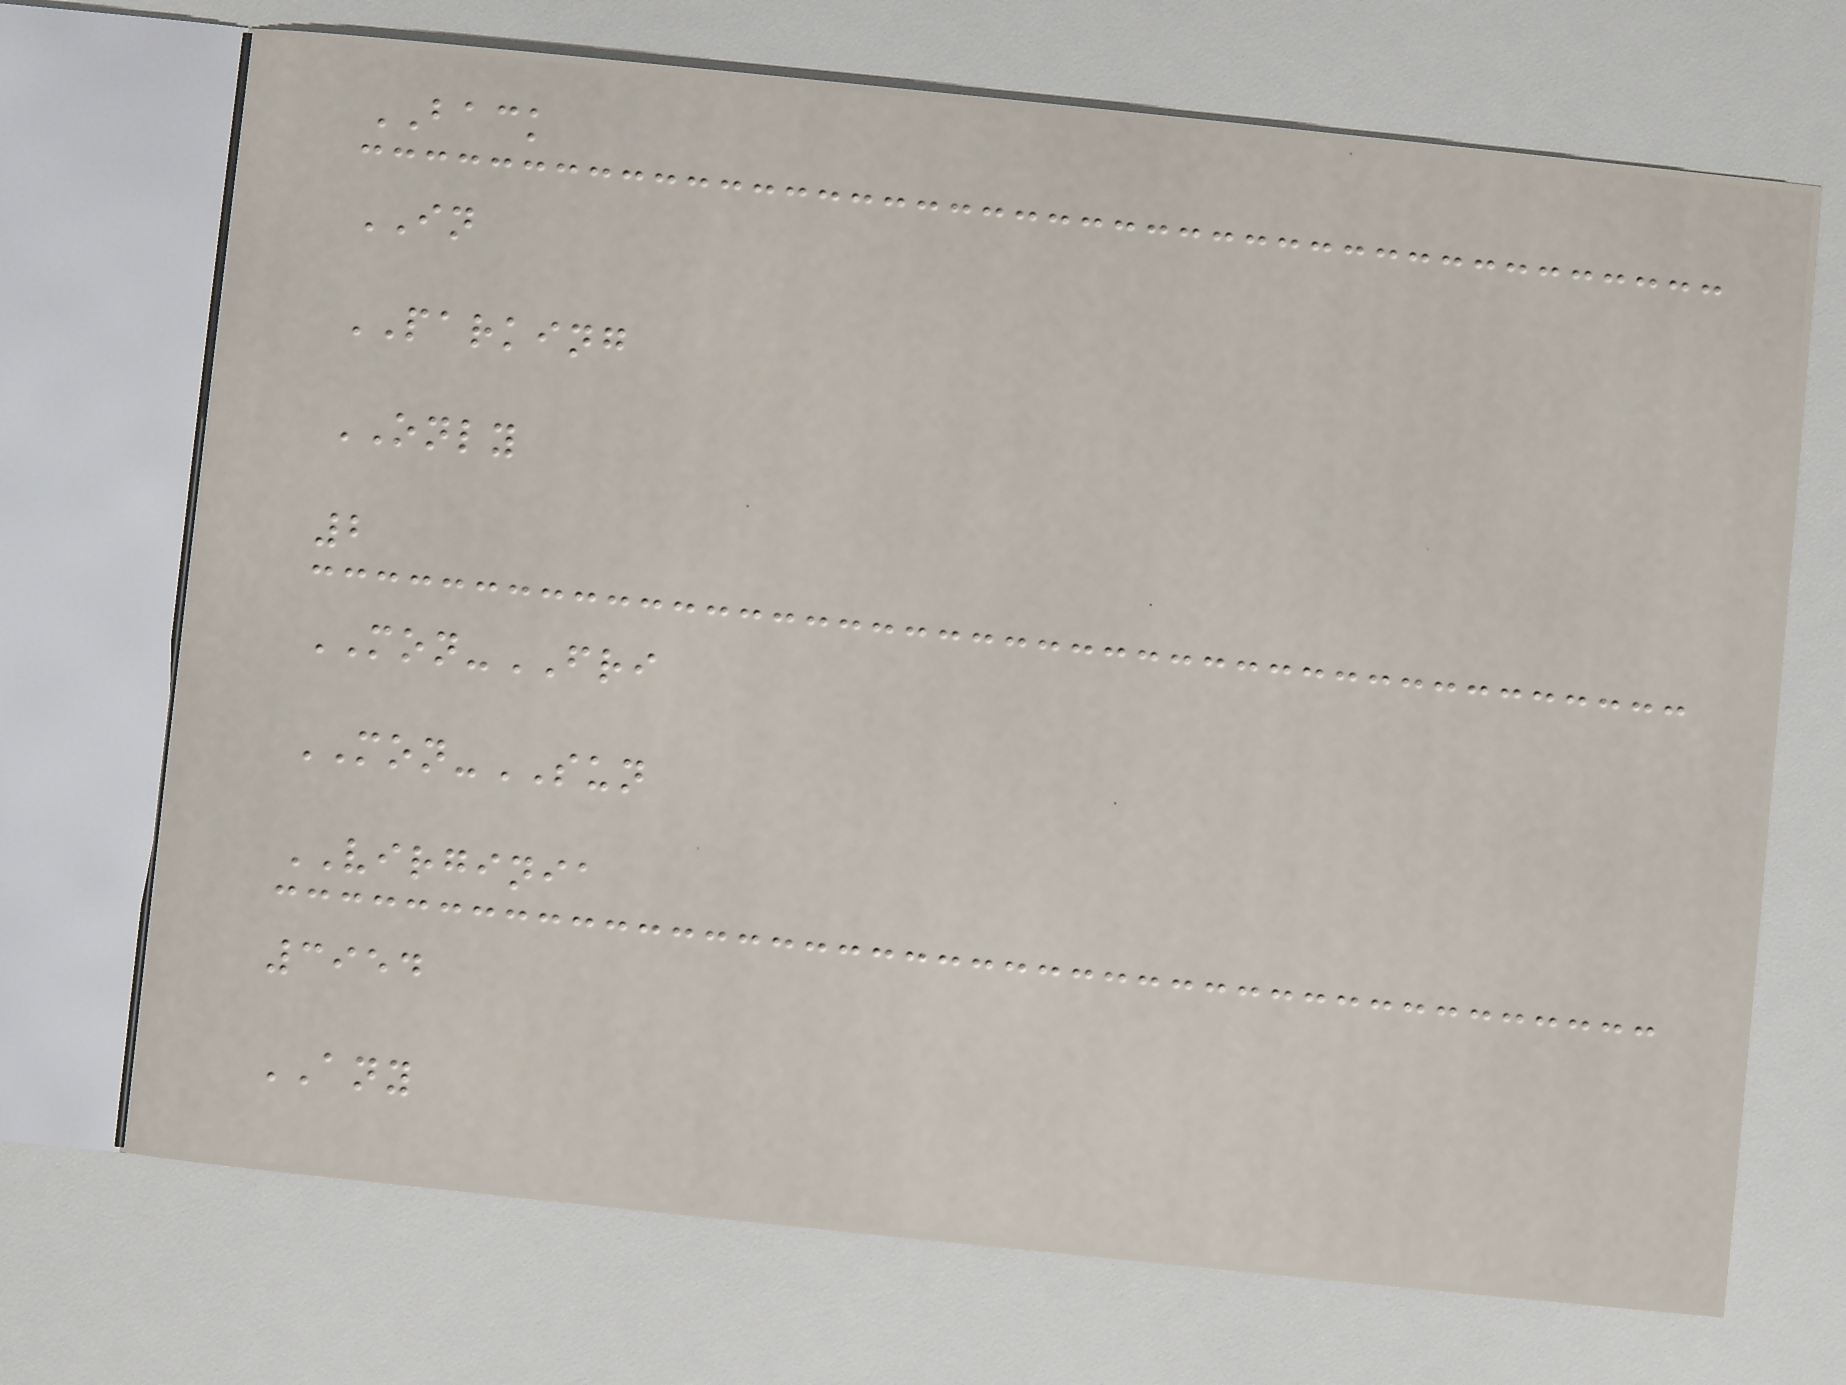BACK
IN
PARKING
ONLY
2
MON-FRI
MON-SUN
VIRGINIA
3954
ANY
